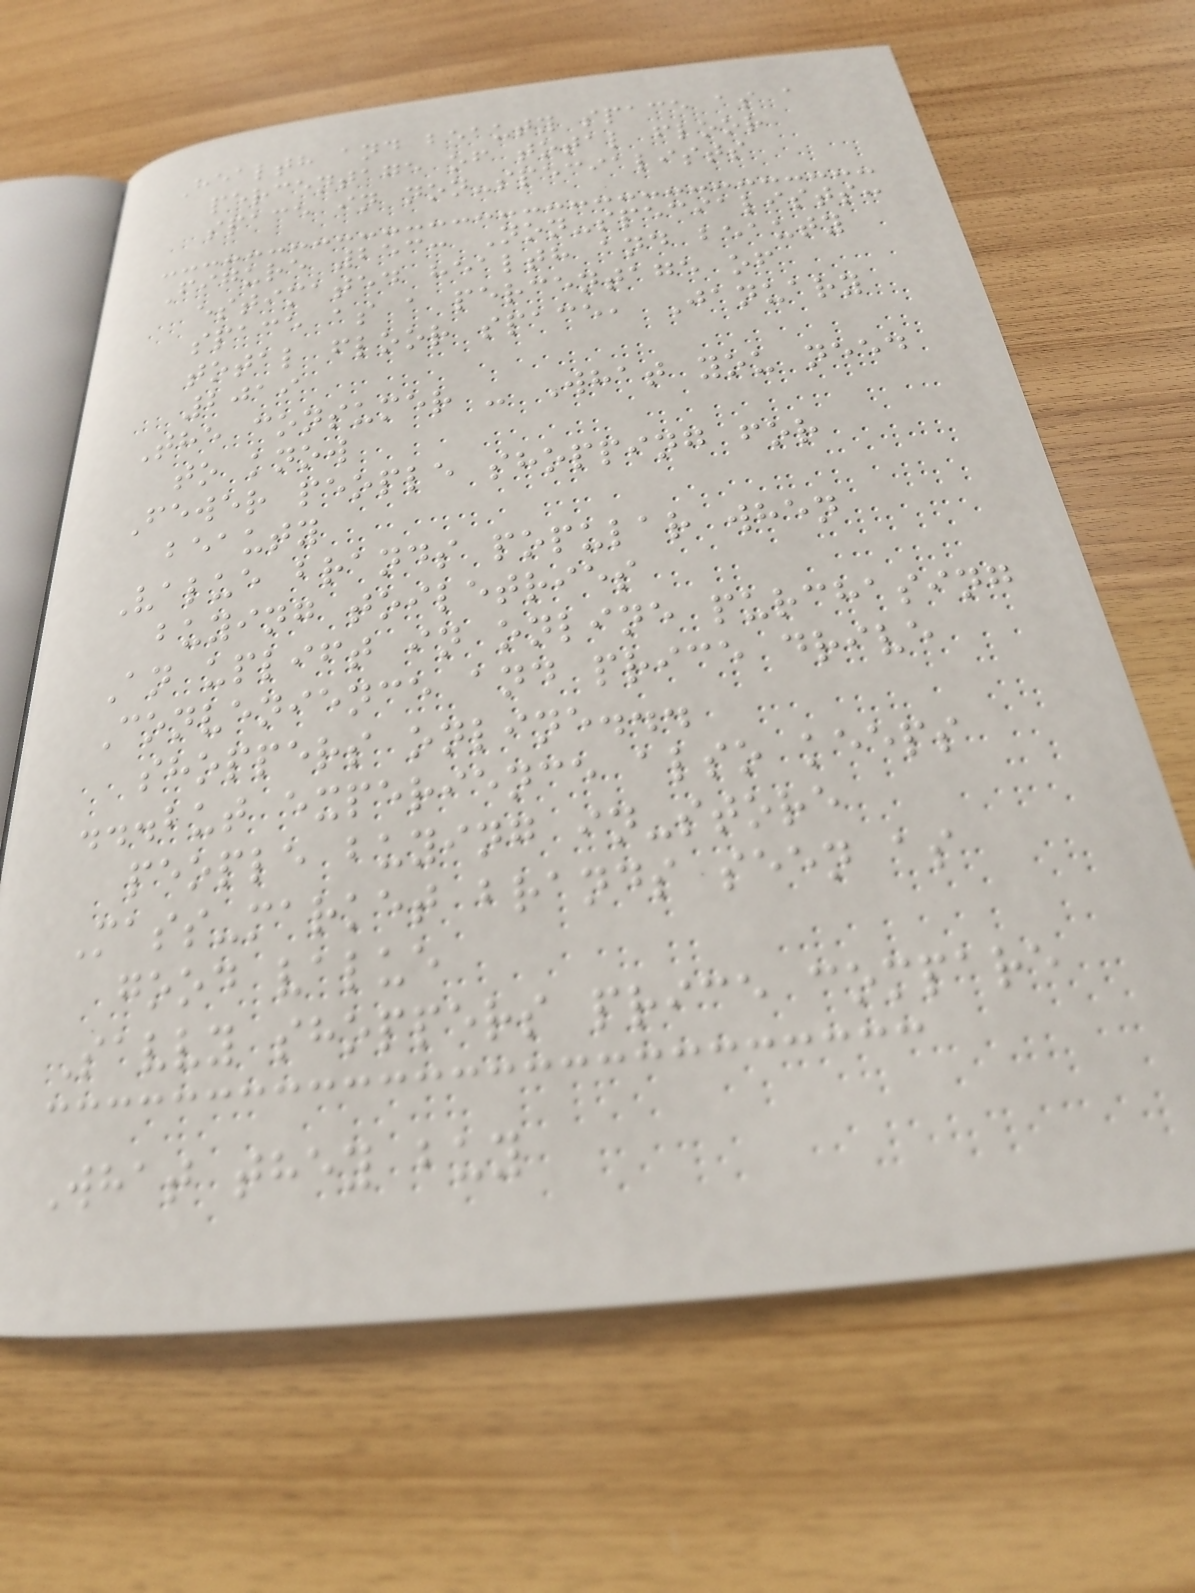Health and beauty space as a
percentage of total floor
space in non-specialists
Figure 253: Non-specialists:
estimated health and beauty
space as a percentage of
total floor space, January
2019
The consumer - What you need
to know
Fewer people shopping for
beauty
Value brands popular when
buying toiletries
An uplift in online purchasing
Convenience and price drive
shoppers online...
...but experience also keeps
people buying in-store
Mass-market brands seen as
good value
Savvy shoppers price compare
What they buy
